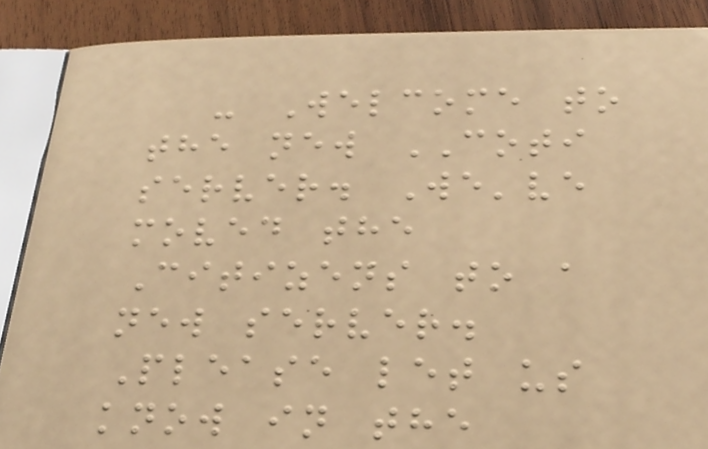- Welcome to
the new COTI
server. We've
moved the
Citizens to a
new server.
Please let us
know in the
